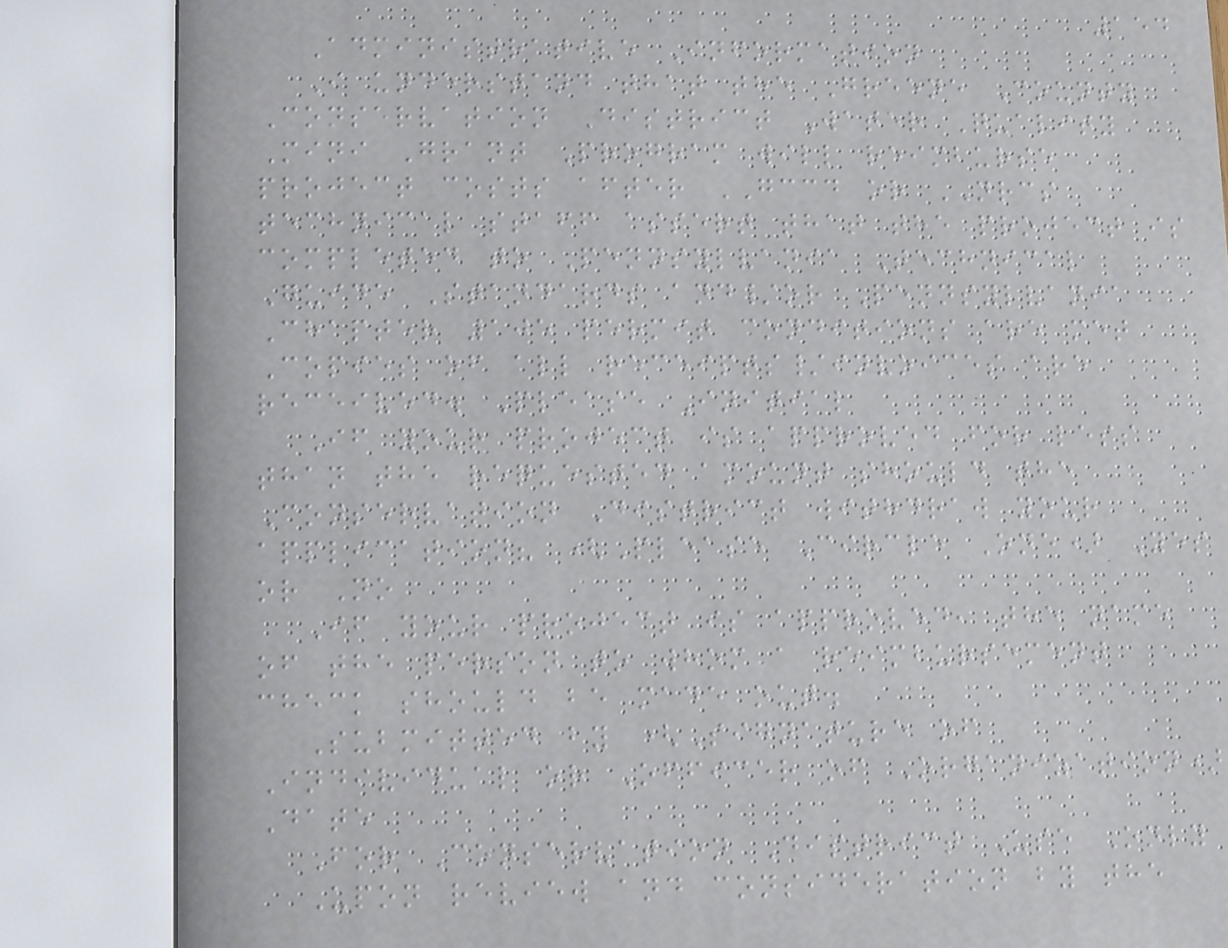154
Administrative Information
I understand that the Greene County
Conservation District Water Quality
Mini Grant Program will reimburse
project costs after GCCD or NRCS
technical staff assert that the project is
completed to Pennsylvania Technical
Guide Standards and/or Pennsylvania
Chapter 105 permit conditions are met
Copies of all receipts/invoices are
received. Please Initial
If your project is approved for less
than the requested amount should the
Conservation District withdraw your
application? (Please Circle One) Yes
or No
If your project is approved, the name
of the person to whom a reimbursement
check should be made out.
Submitted by (Signature of
Individual or Officer of Organization)
Date
For Conservation District Use Only
Upon review and consideration by the
